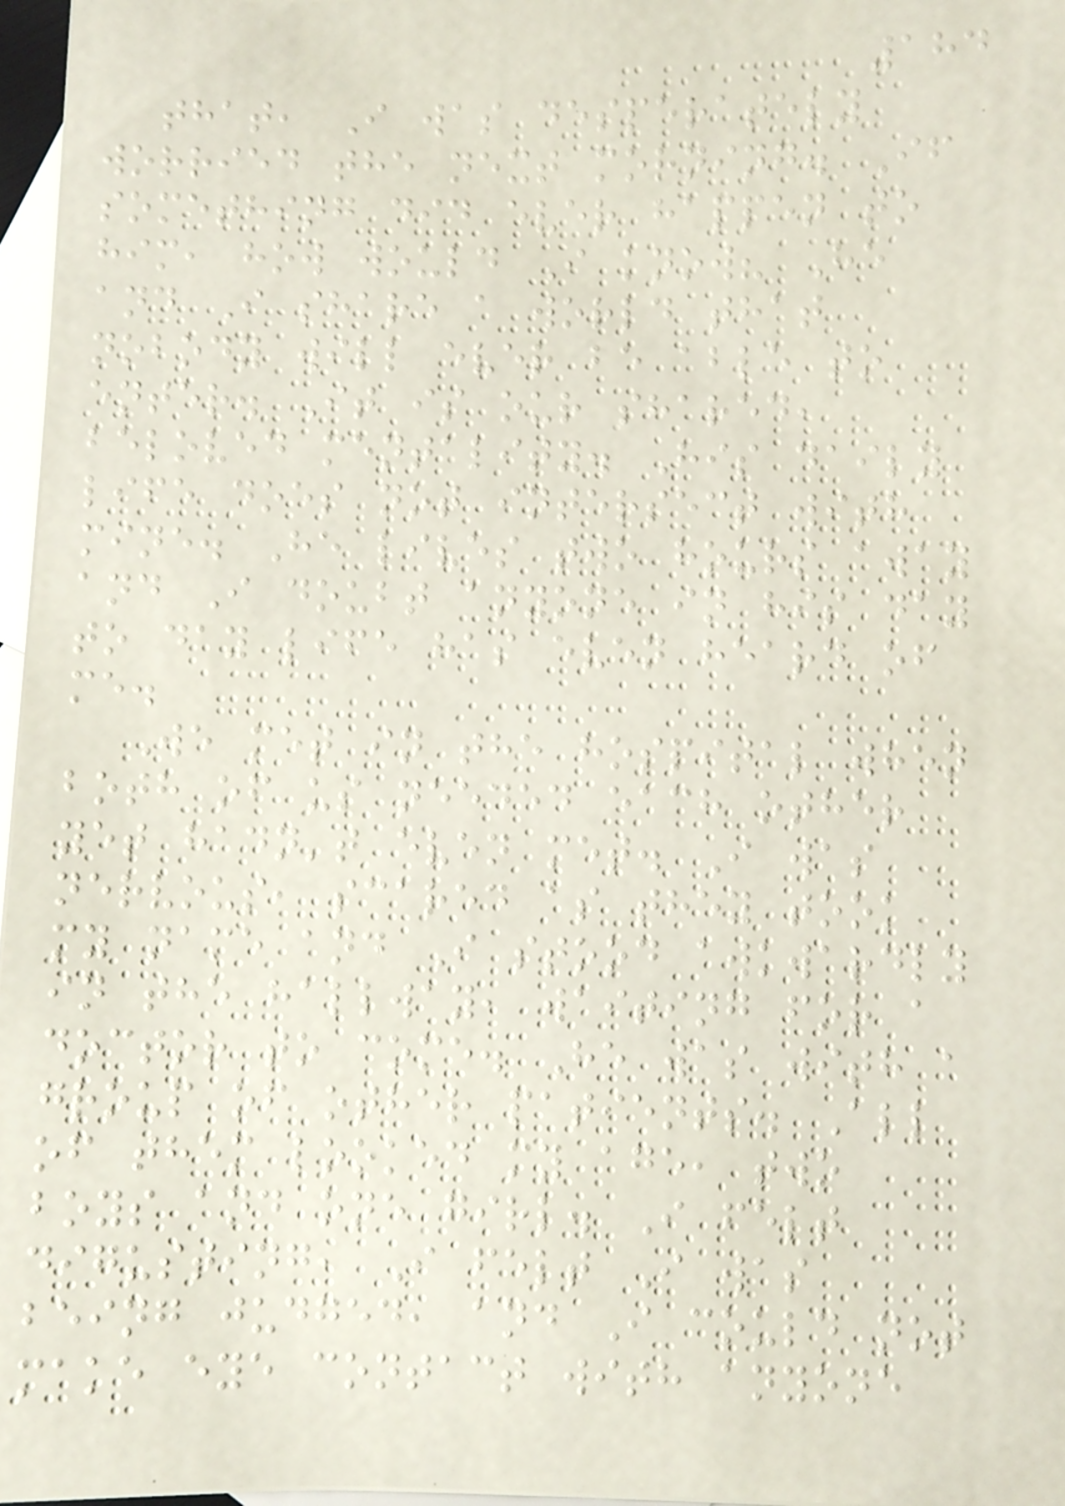184
that, I was desperately
worried the next morning. If
something did ever happen to
him, how would I know? He
and I share a world that
nobody will ever be able to
enter. It is our shared,
beloved mentality. His daily
life does not intersect with
mine. He lives two hours away
and I doubt anyone in his day
to day life has even heard of
me.
We met in the hospital when
both of us needed each other
yet hadn't even met. I was
nervous, scared as they took
my name and I stood awkwardly
in the hallway, waiting for a
doctor to come. He was with a
group of other patients. All
of them looked my age, two
boys and one girl. I felt
digusting, I felt I was
being judged, and I could not
make eye contact with anyone
